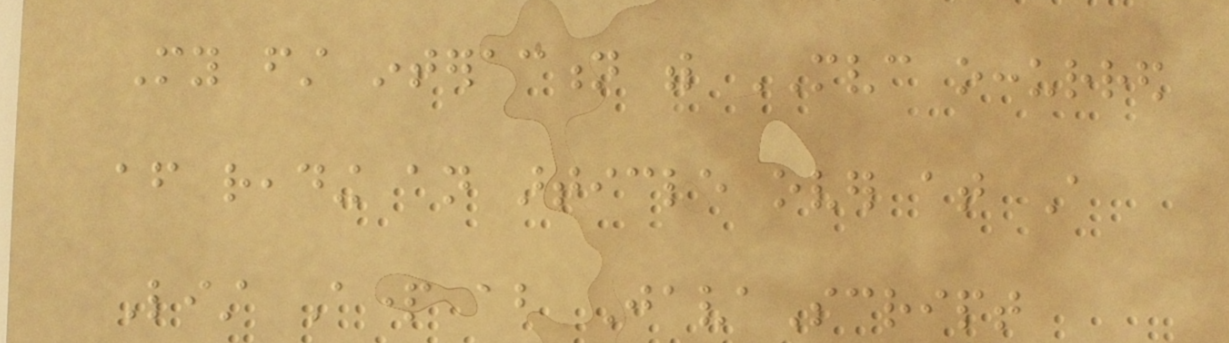My first interaction with MVC occurred
after reading an article over at A
List Apart about JavaScript
